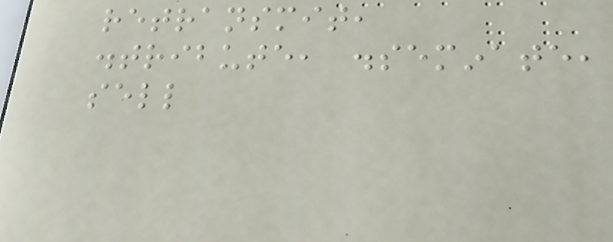retransmit,
distribute, disseminate,
sell
